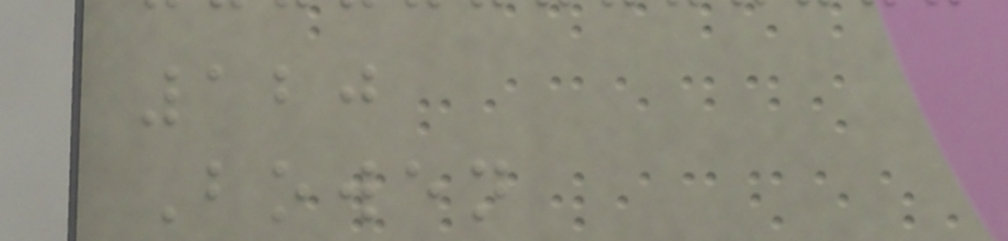120
Bowen
